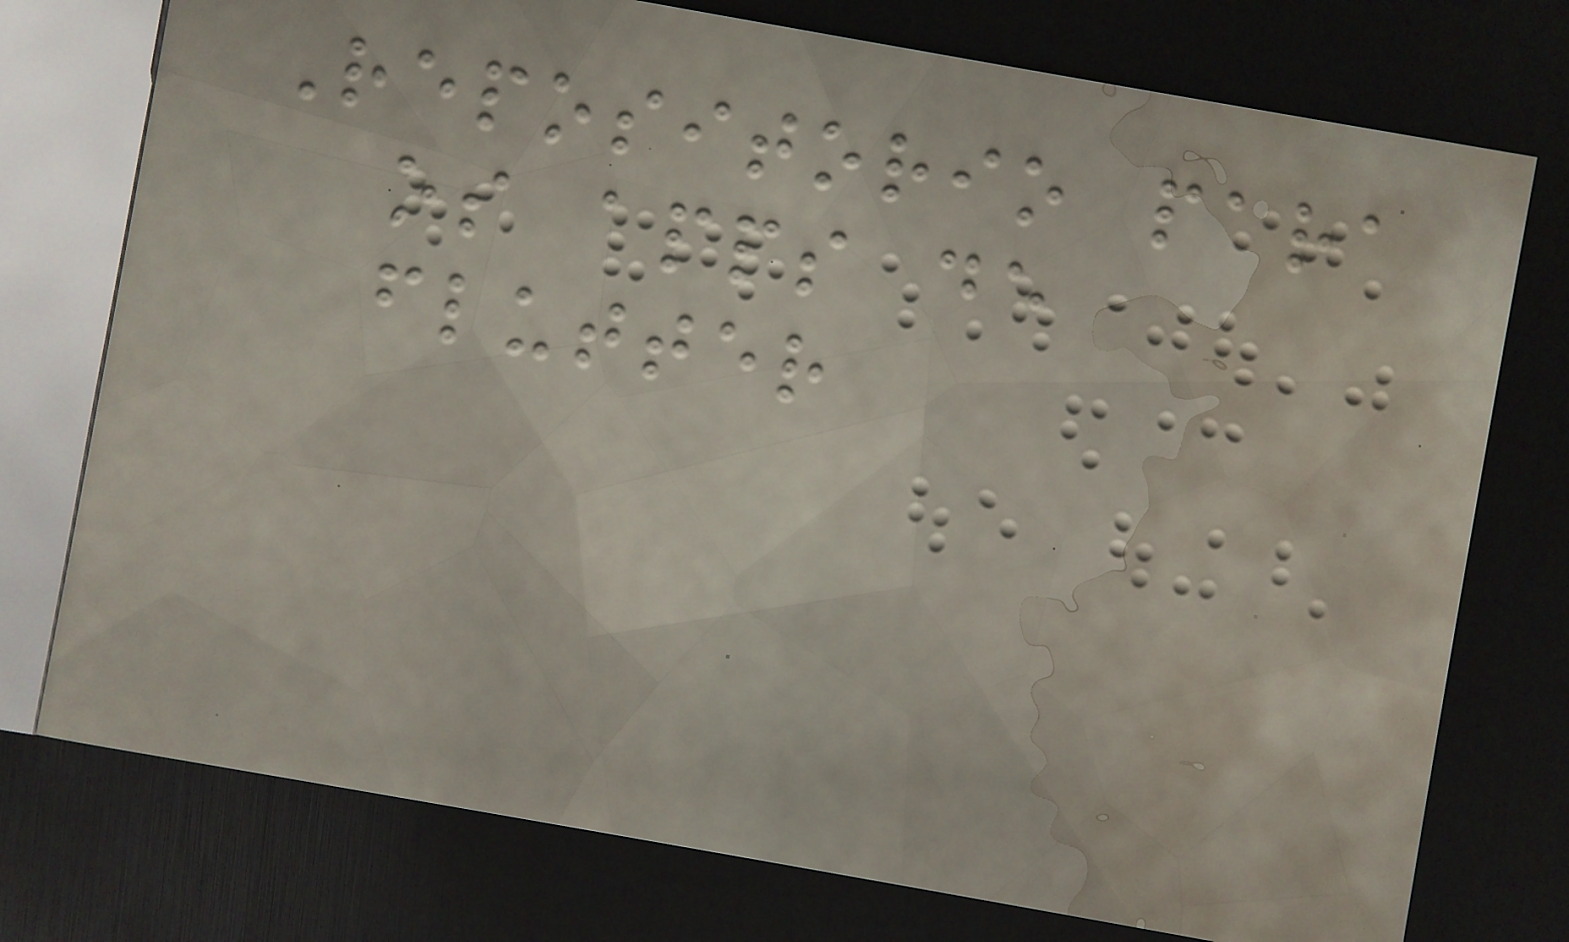Repositorio para
os apps de
flutter
